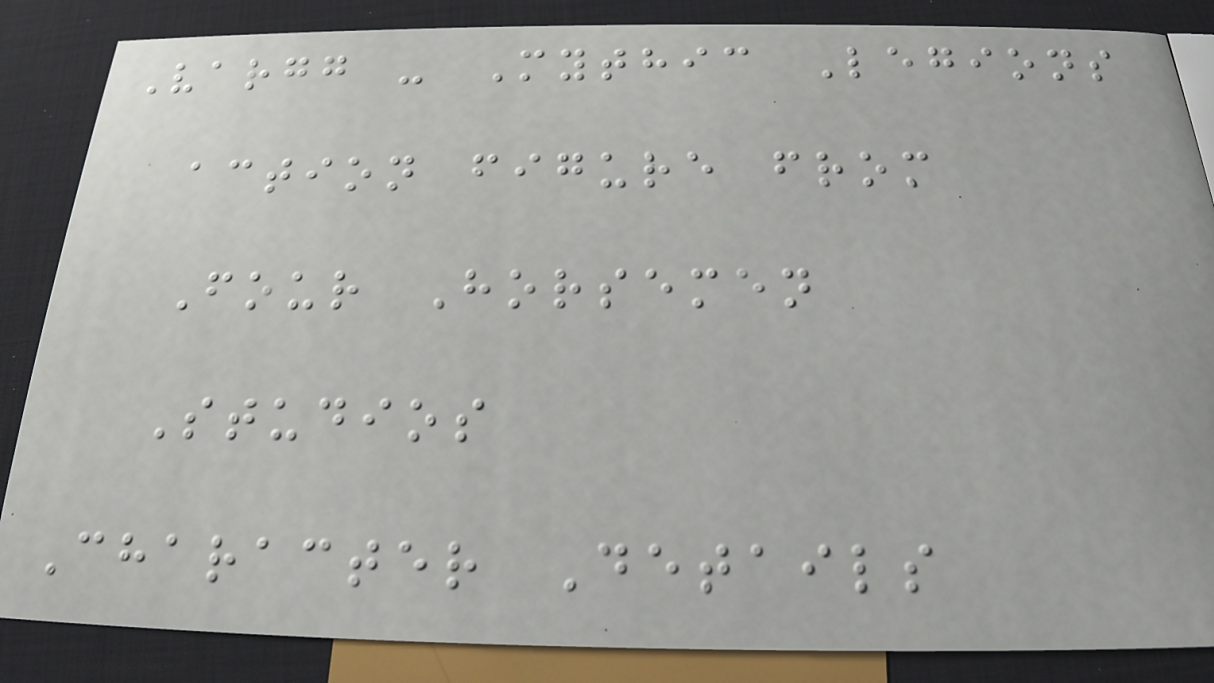Vargg - Mythic Legions
action figure from
Four Horsemen
Studios
Character Details
